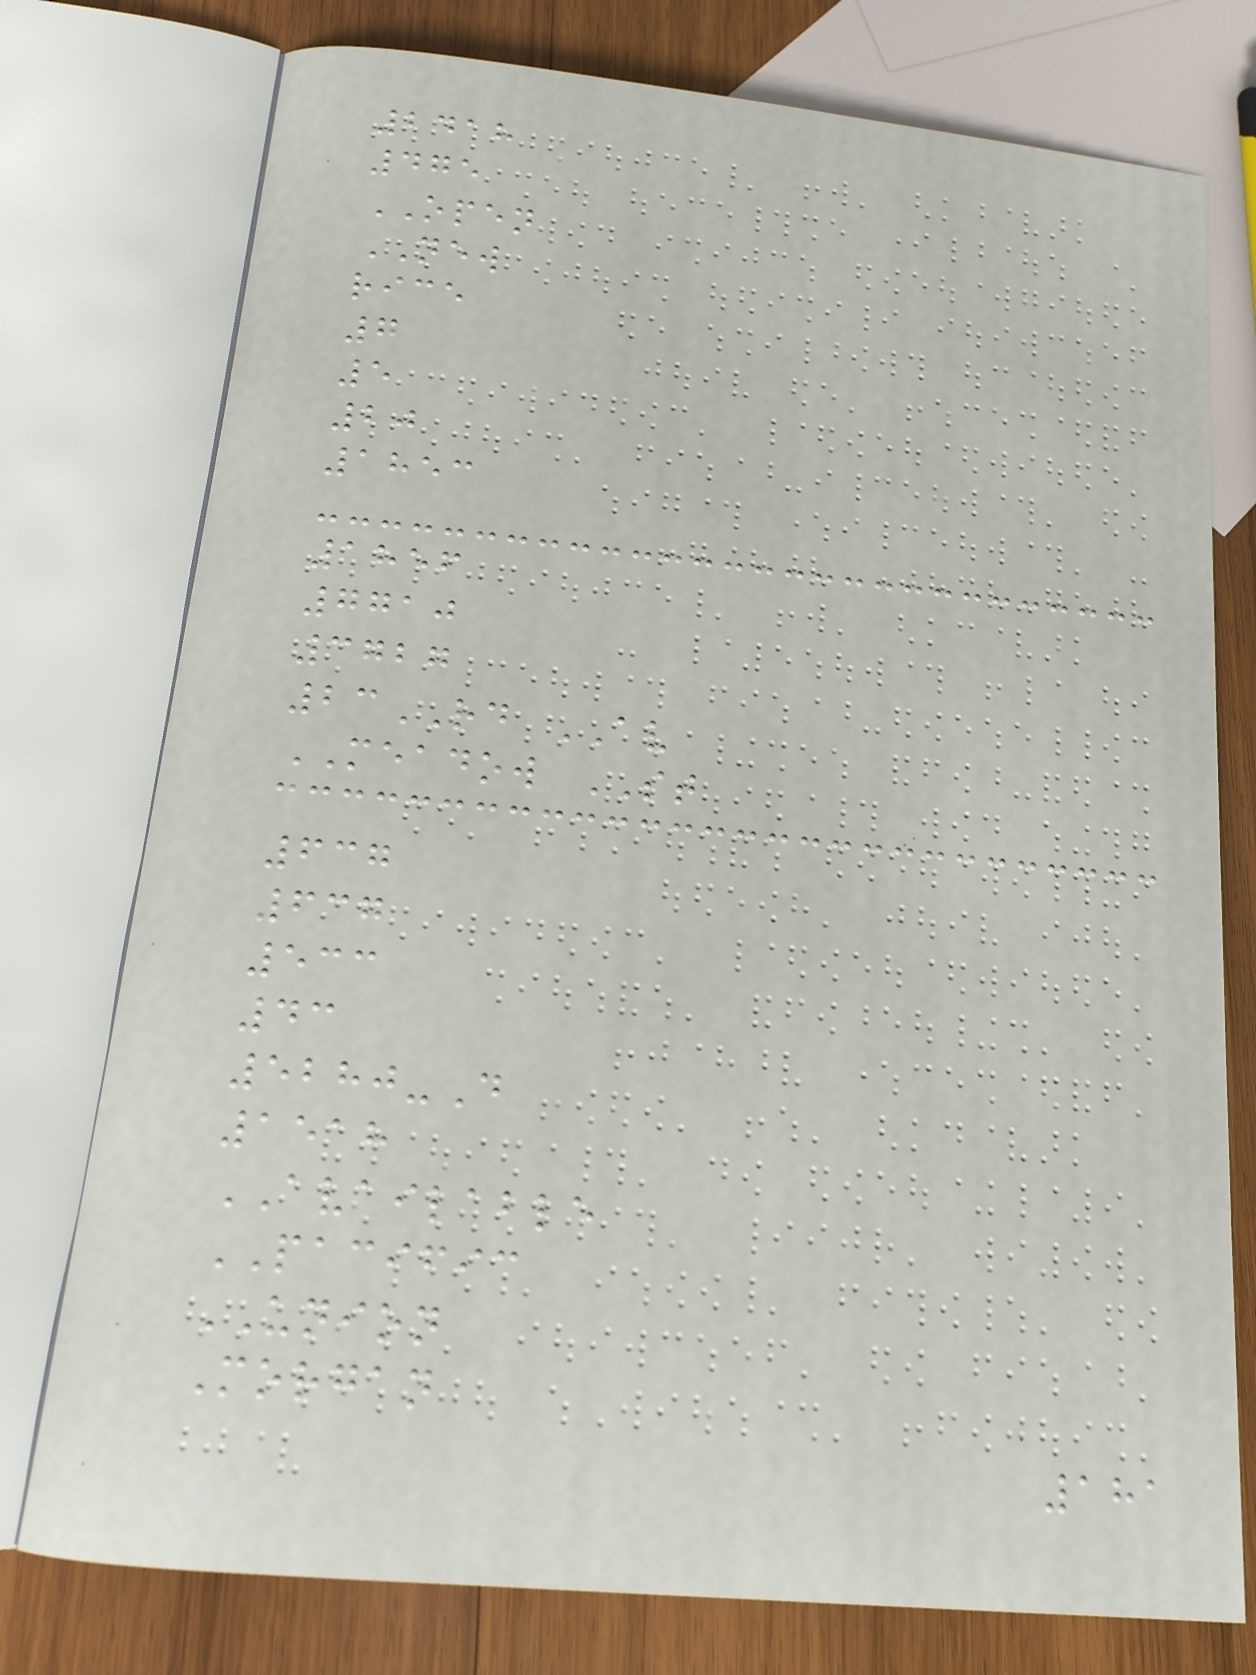2418
475
OPEN
NEW
rice
7
5
20
1853
1856
7710
3727
23RD AV
MEADOW ST
637
637
533
43
5280-D
1518
AVAILABLE
PACIFIC
UNION
Morgan
181
